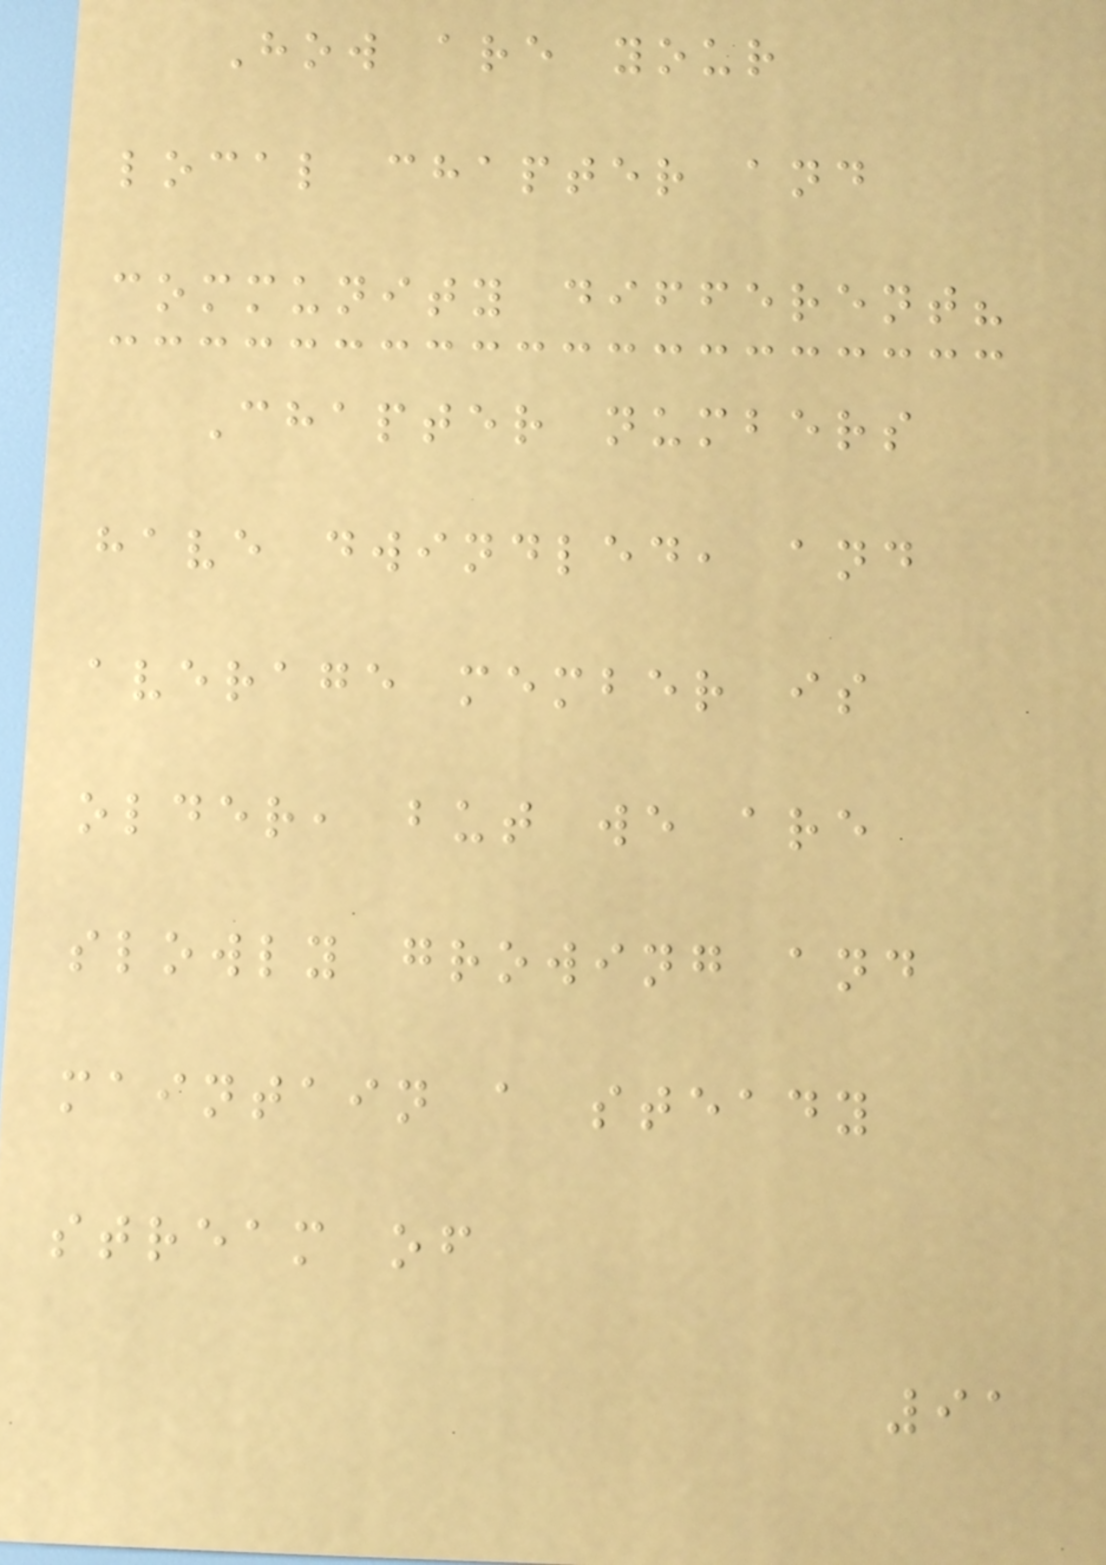How are your
local chapter and
community different?
Chapter numbers
have dwindled, and
average member is
older, but we are
slowly growing and
maintain a steady
stream of
91
